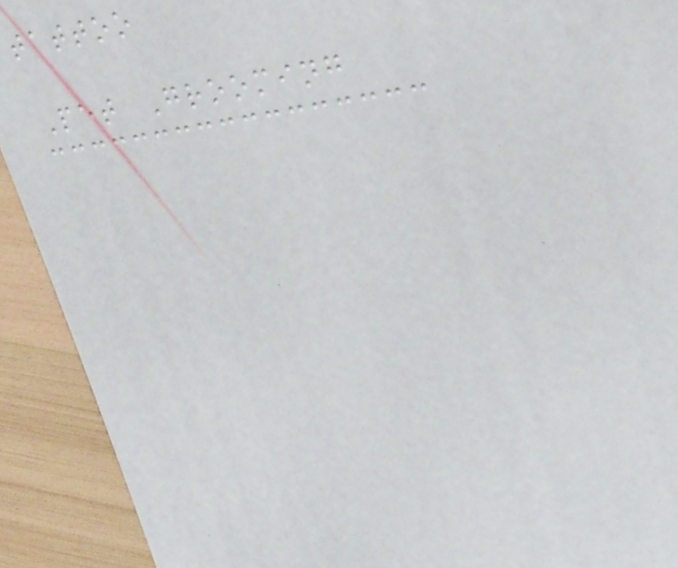tattoo
Pet Grooming
